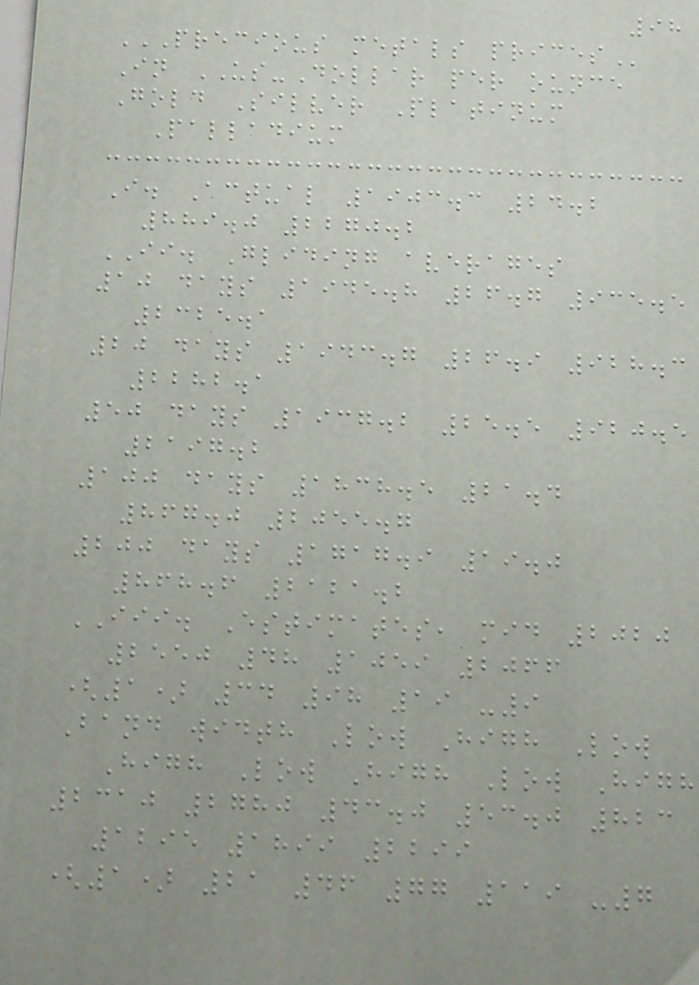98
PRECIOUS METALS PRICES
In US-Dollar per ounce
Gold Silver Platinum
Palladium
I. Actual 1903.3 24.2
889.0 2270.2
II. Gliding averages
10 days 1945.8 26.7 935.5
2325.1
20 days 1943.7 26.9 928.3
2282.1
50 days 1937.2 25.5 920.5
2197.2
100 days 1838.5 21.4
867.0 2055.7
200 days 1717.9 19.0
868.6 2121.2
III. Estimates, mid 2020
2550 48 1059 2066
(1) 34 98 19 -9
Band width Low High Low
High Low High Low High
2310 2780 43.0 53.0 823
1295 1899 2299
(1) 21 46 77 119 -7
